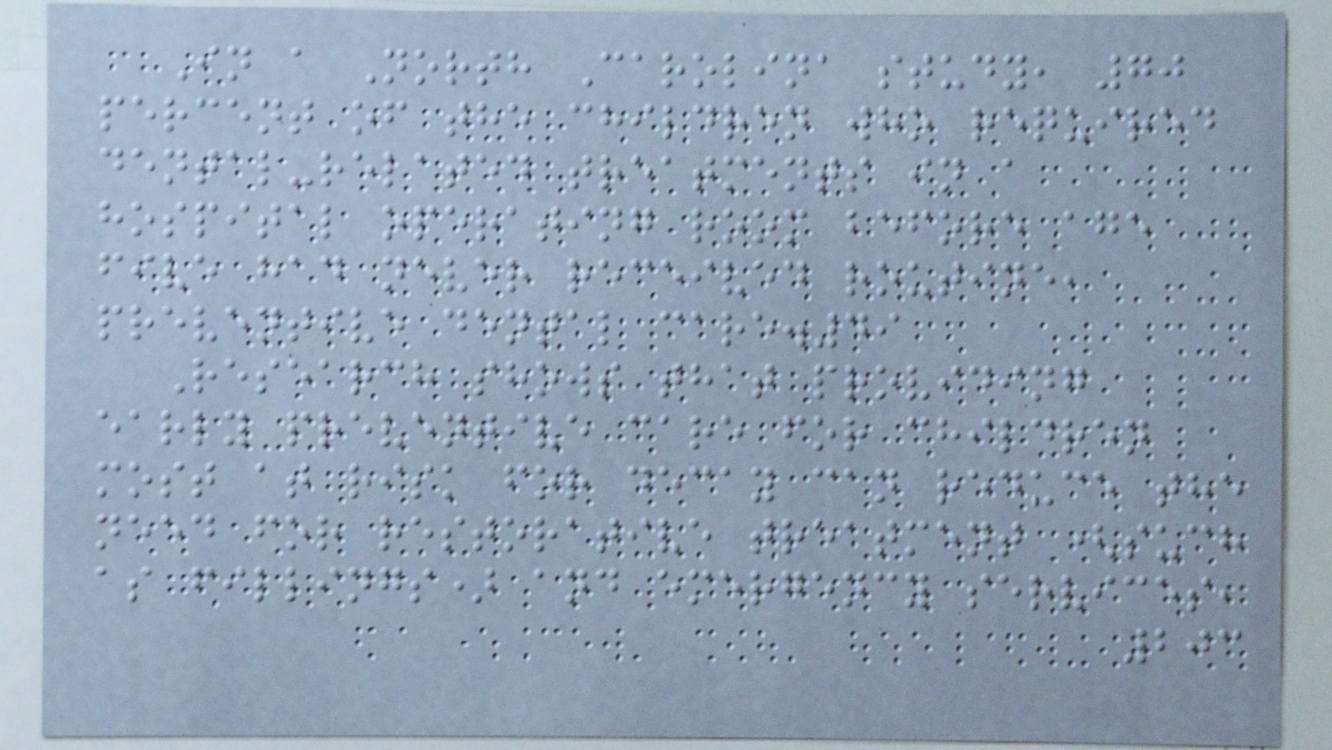In a North Carolina study, 70
percent of the children who required
dental-related treatments in a
hospital operating room before age
five had never received routine,
preventive dental care.49
Research shows that providing
early preventive care for children
most at risk for decay can reduce the
need for restorative treatment (such
as fillings) and emergency services,
203
